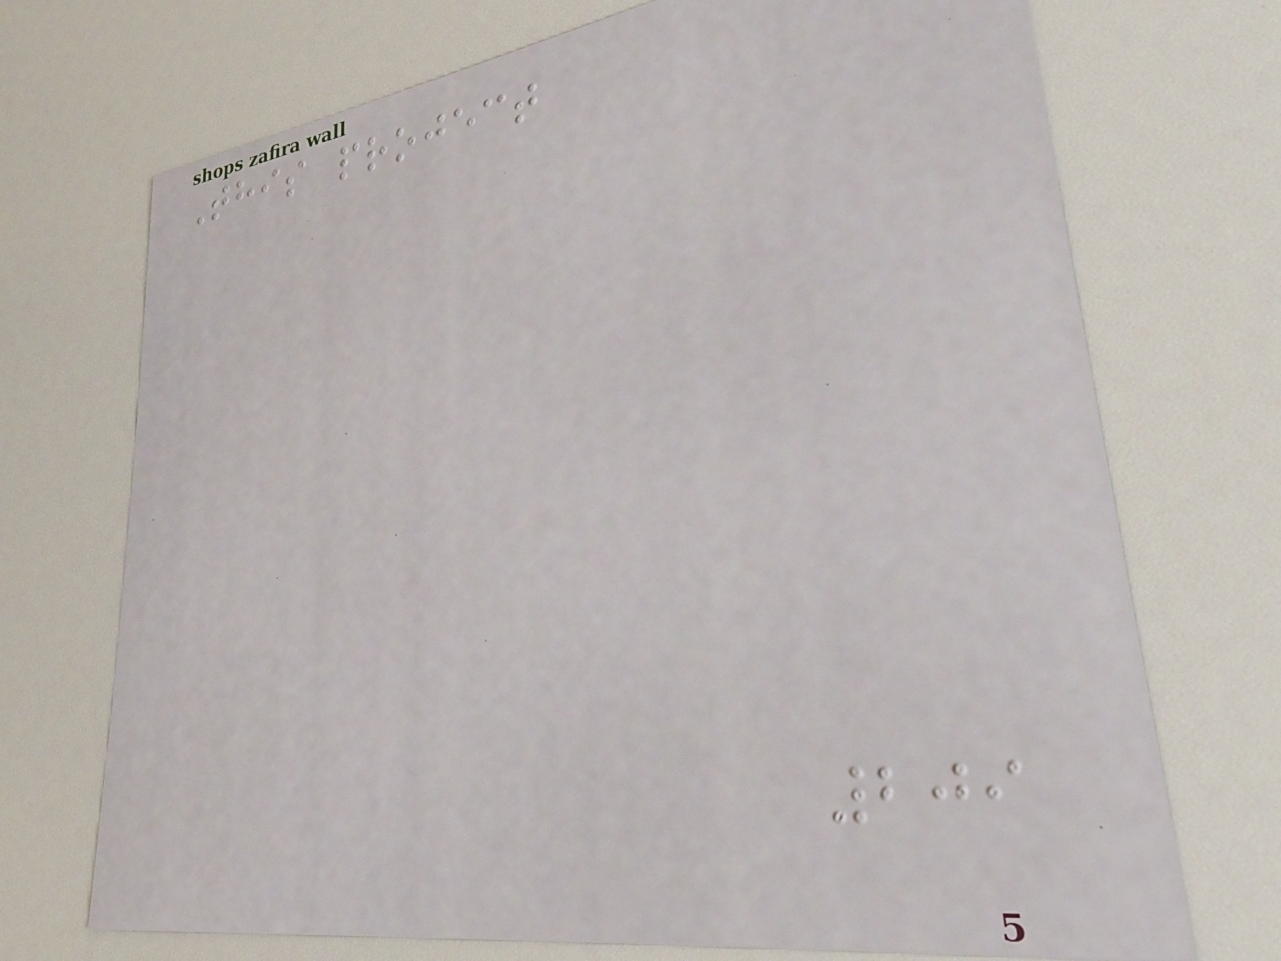This project
209
